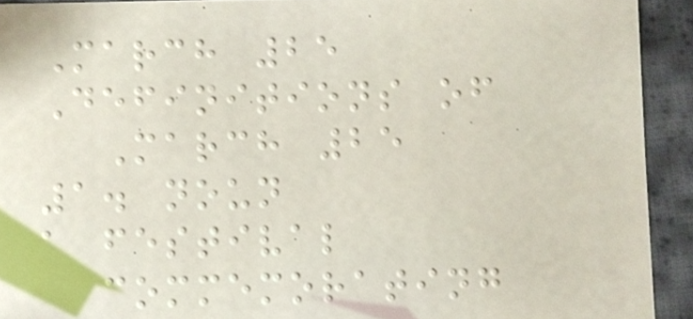March 25
Definitions of
March 25
1. noun
a festival
commemorating
